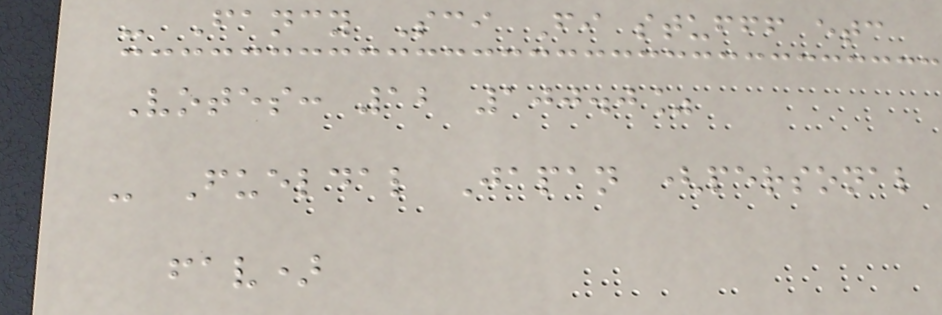- Fancy Sci Fi stufff etc
Votes: 12 100.0%
- Fueldal Japan (personal
fav)
